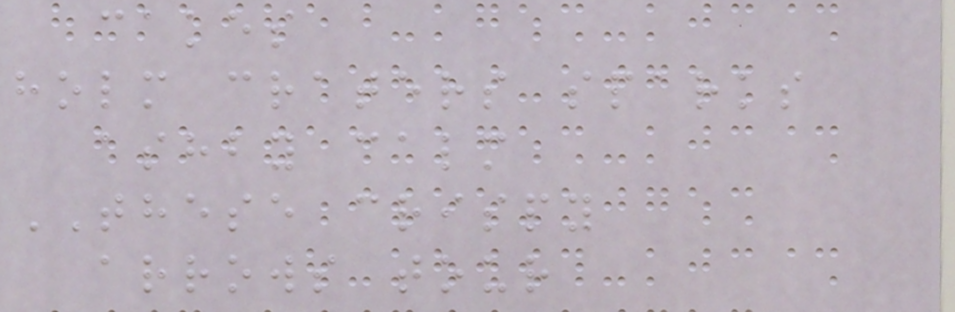cakes
holm craters sparks
ashby calm
THESE crispy
arrows tour
